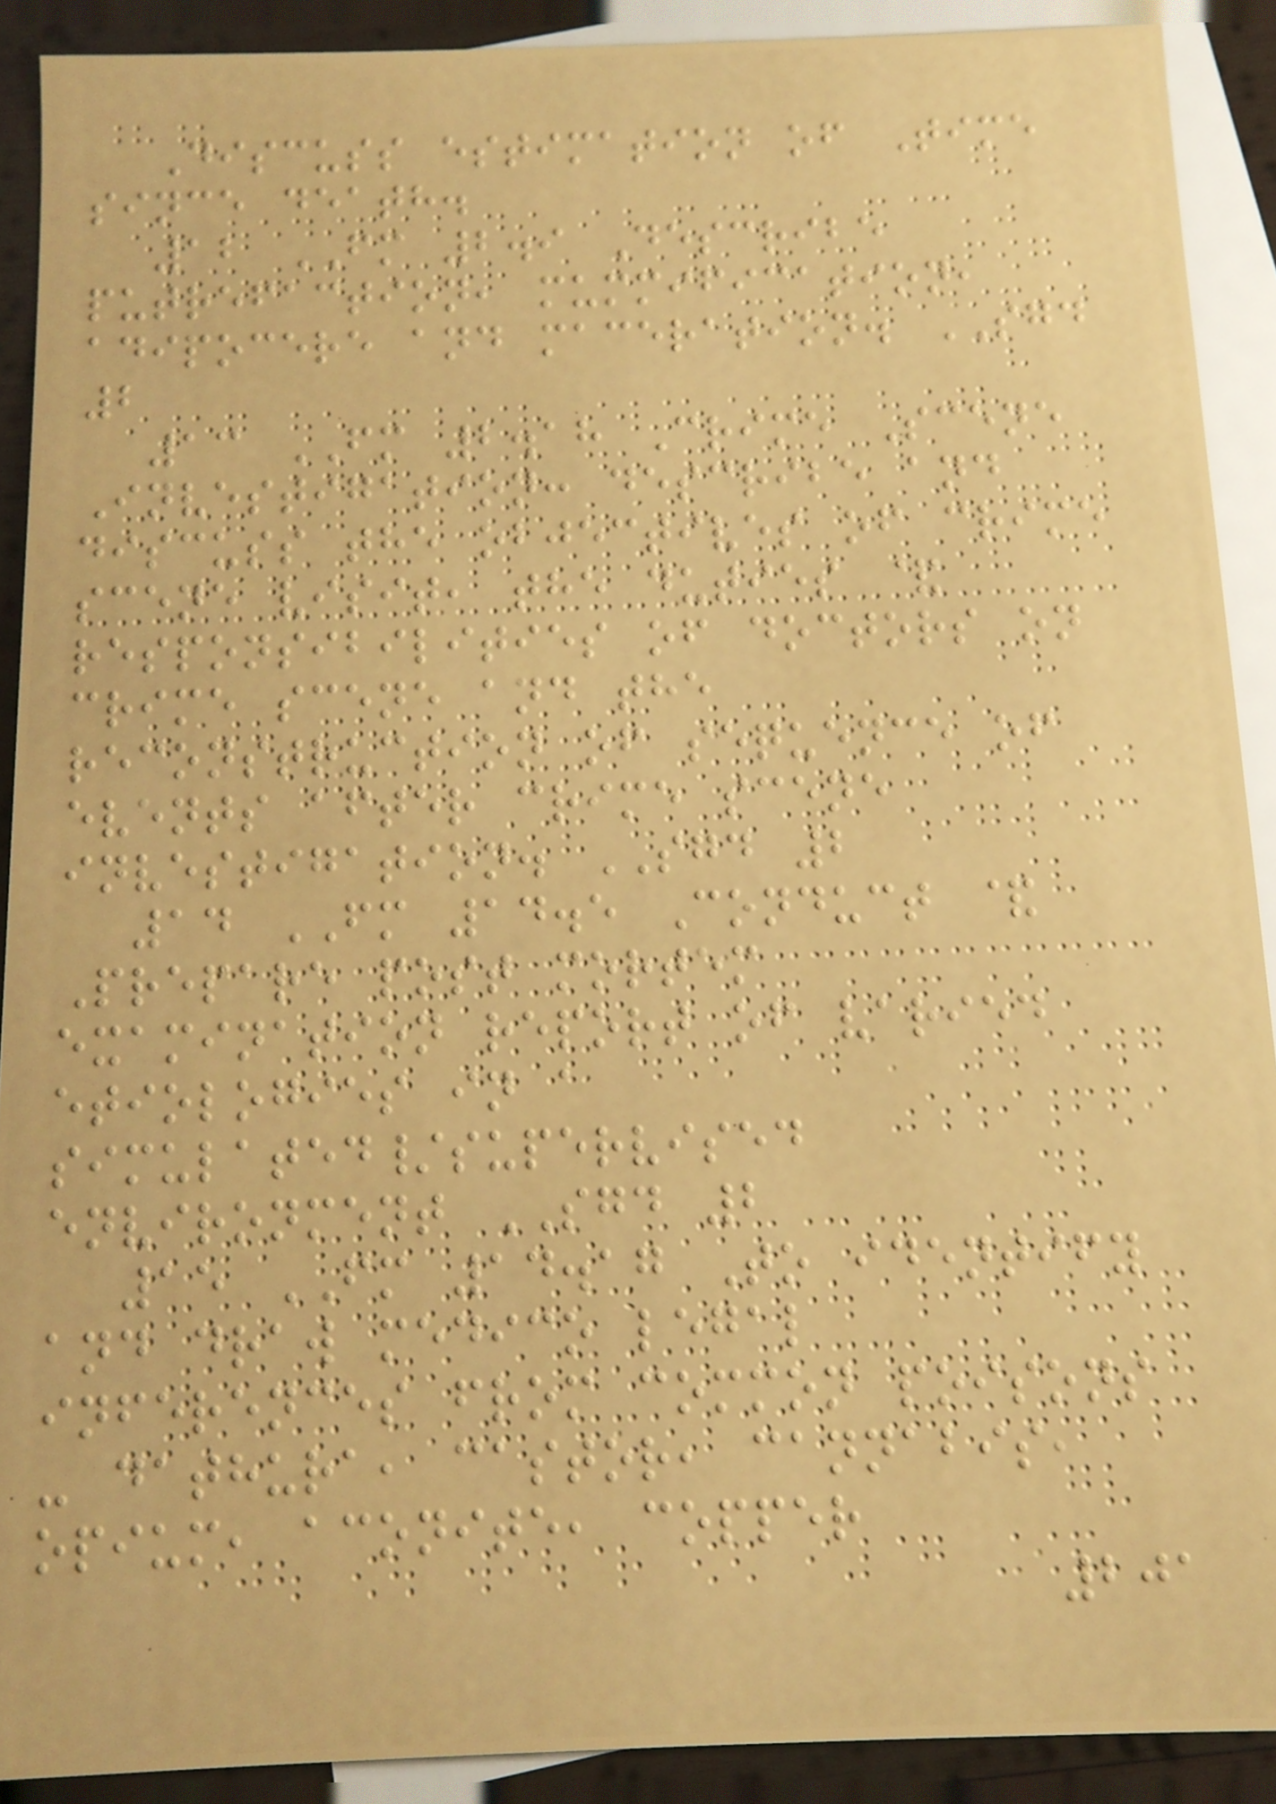Discuss estimation of Time
since death.
12 FM 2.9 Describe
putrefaction, mummification,
adipocere and maceration. SGD
2
13 FM 2.18 Crime Scene
Investigation: describe and
discuss the objectives of crime
scene visit, the duties &
responsibilities of doctors on
crime scene and the
reconstruction of sequence of
events after crime scene
investigation. SGD 2
14 FM 14.5 Conduct &
Prepare post mortem
examination report of varied
etiologies in a
simulated/supervised
environment SGD 2
15 FM 14.17 To identify
and draw medico legal
inferences from common poisons
- dathura, castor, cannabis,
opium, aconite, copper
201
